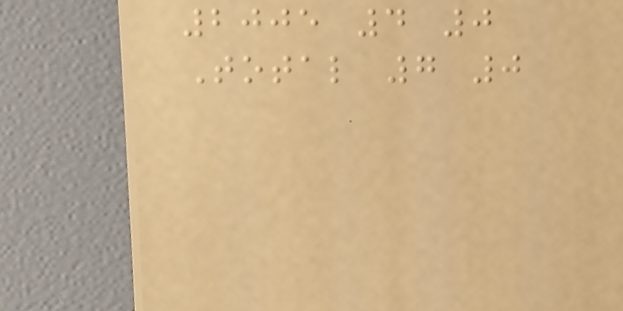2005 4 0
Total 7 0
